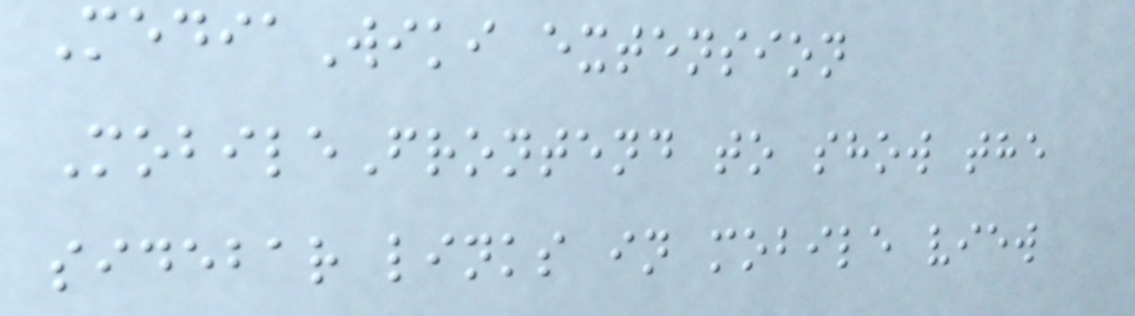MediaWiki extension
MobileFrontend to show the
sidebar links in mobile view
